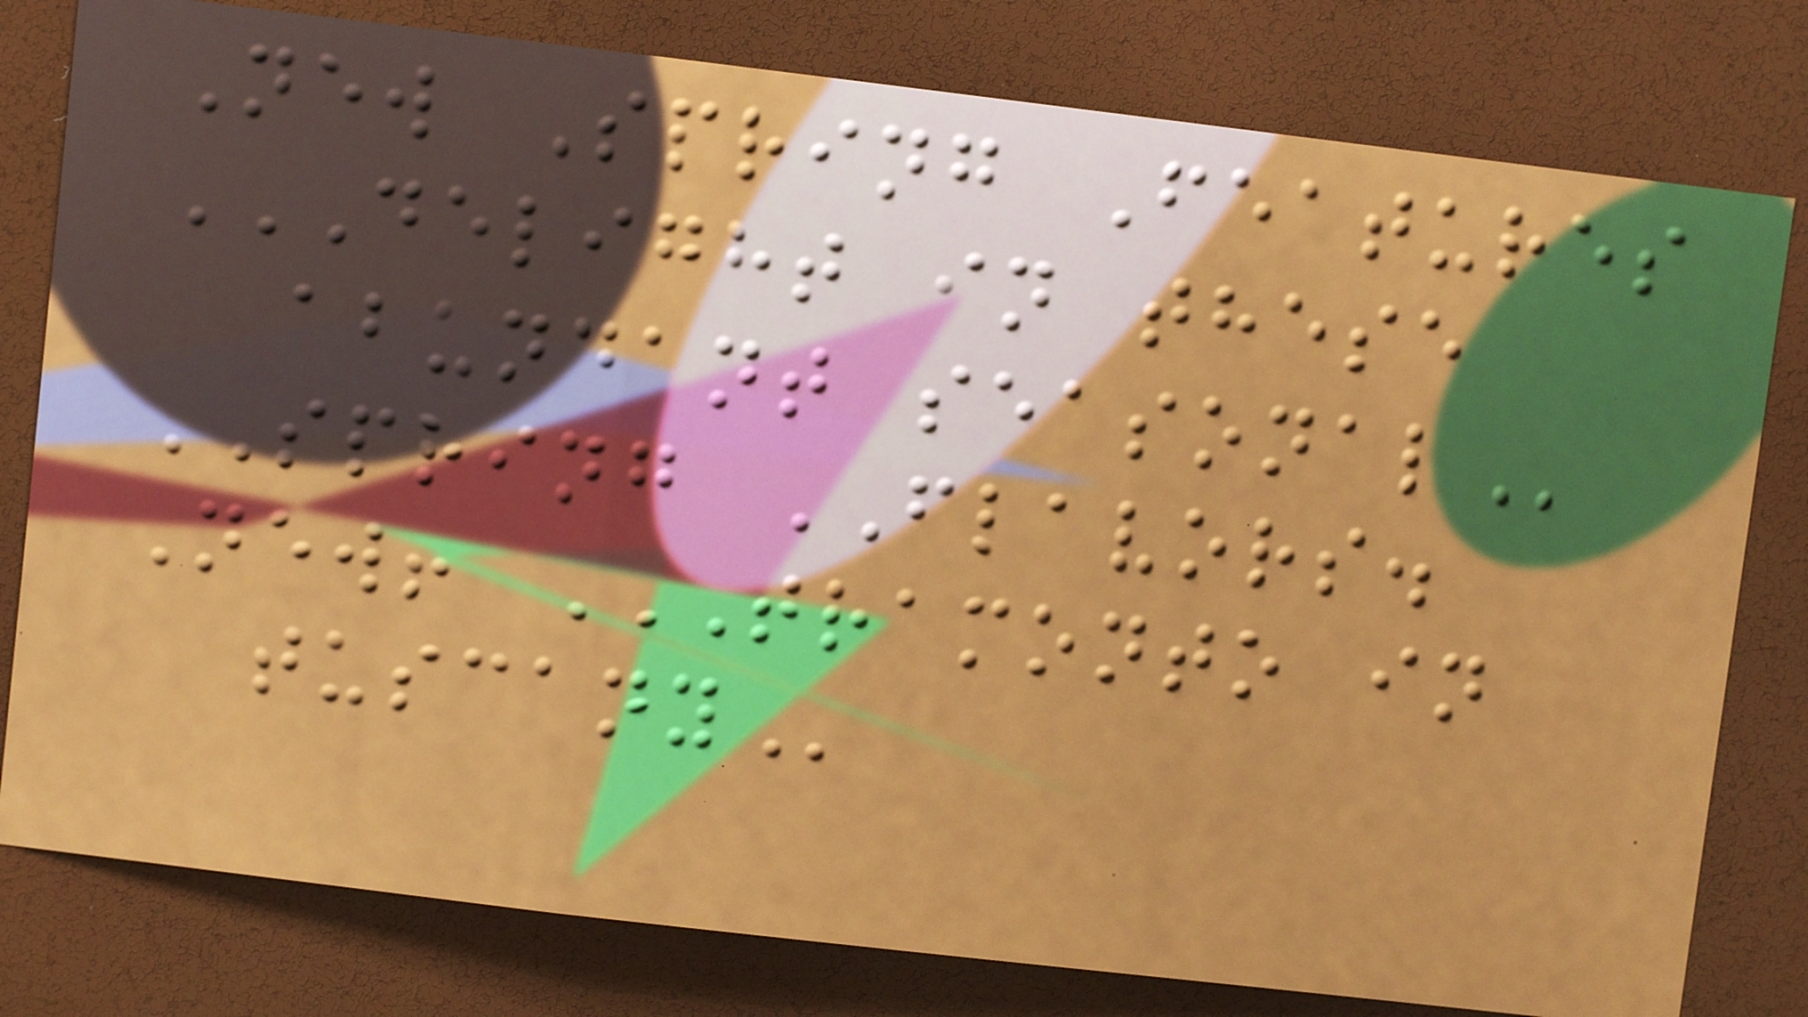New Spring Features
DELIGHT IN THESE
ABUNDANT SEASONAL
SPRING FLAVORS.
New! TRAMONTO IN
TUSCANY
